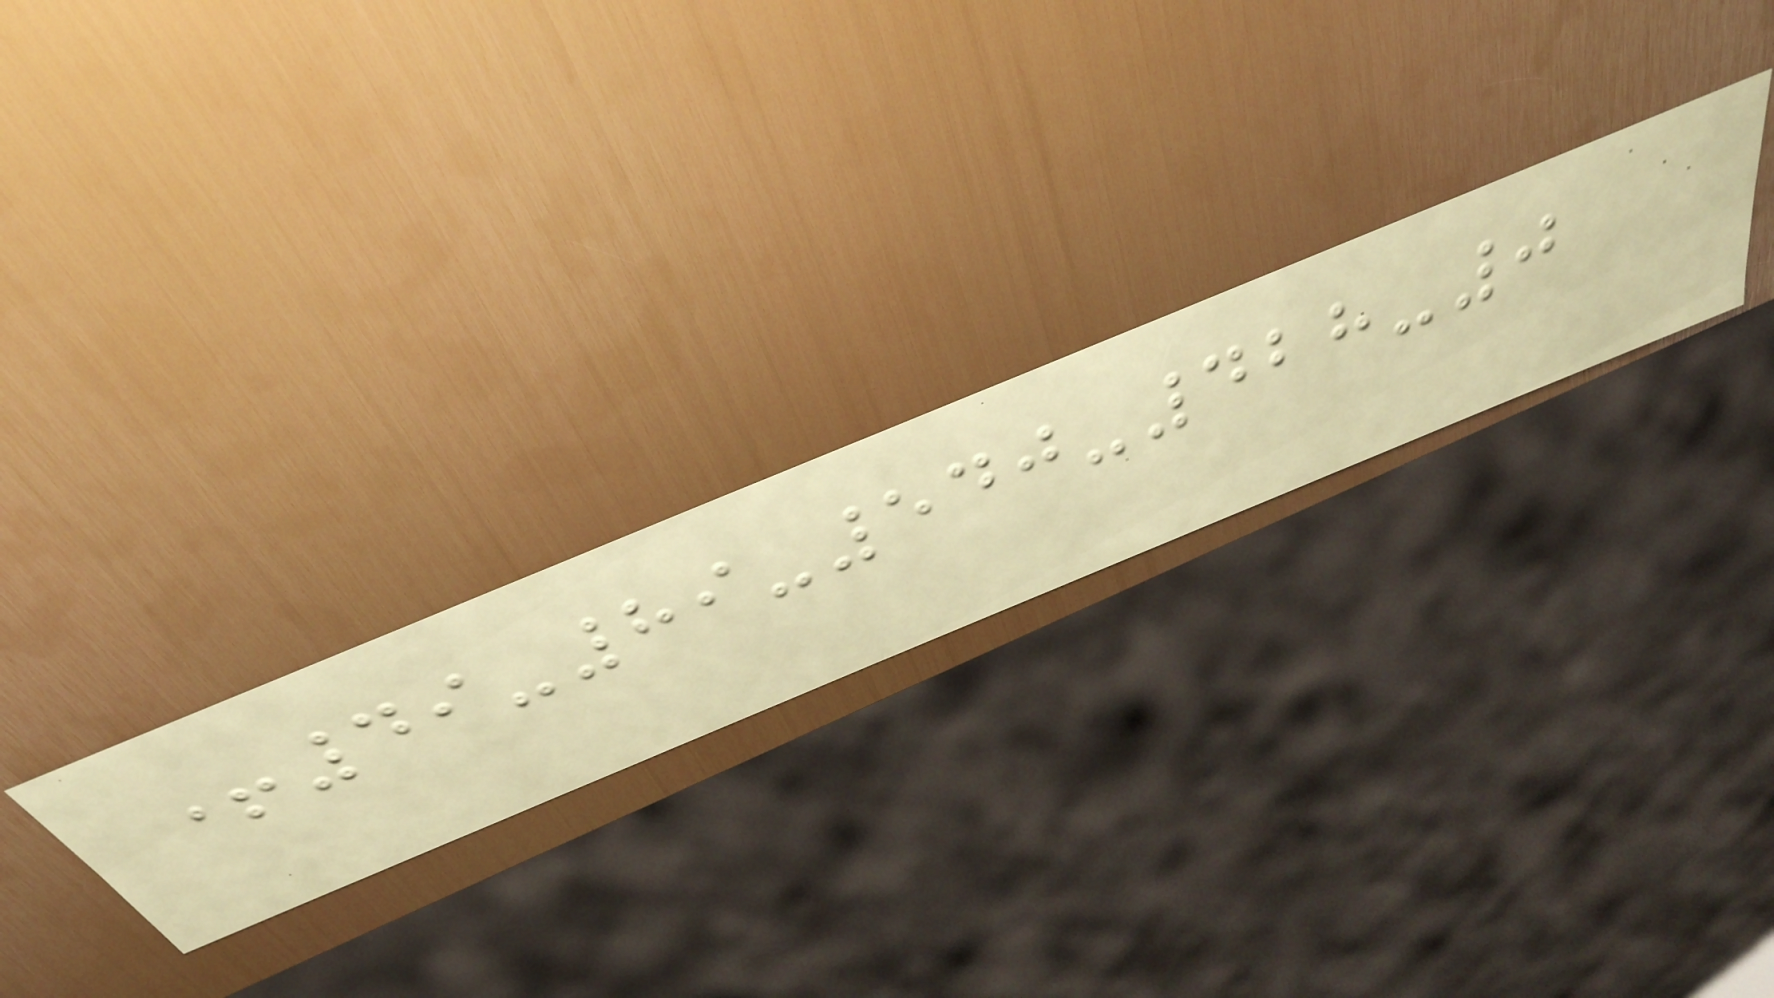+49-89-540-428-0
